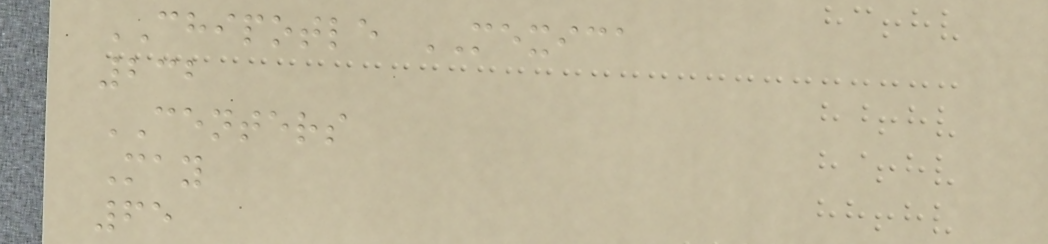CHIPOTLE MEXICA
232
CENTERS
May
65
